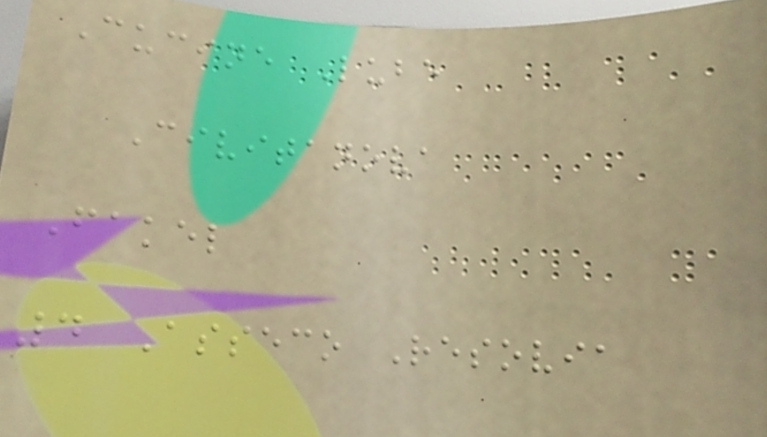Cucine Lube
Civitanova
Fakel
4 Asseco Resovia
